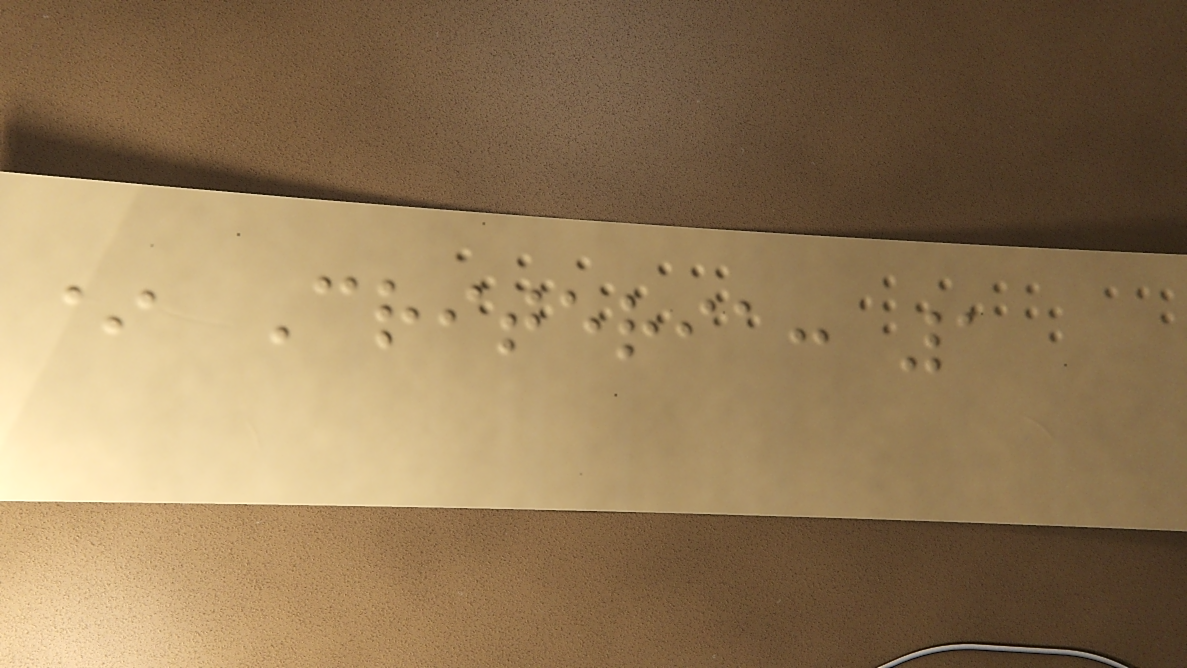* Criteria: 1
